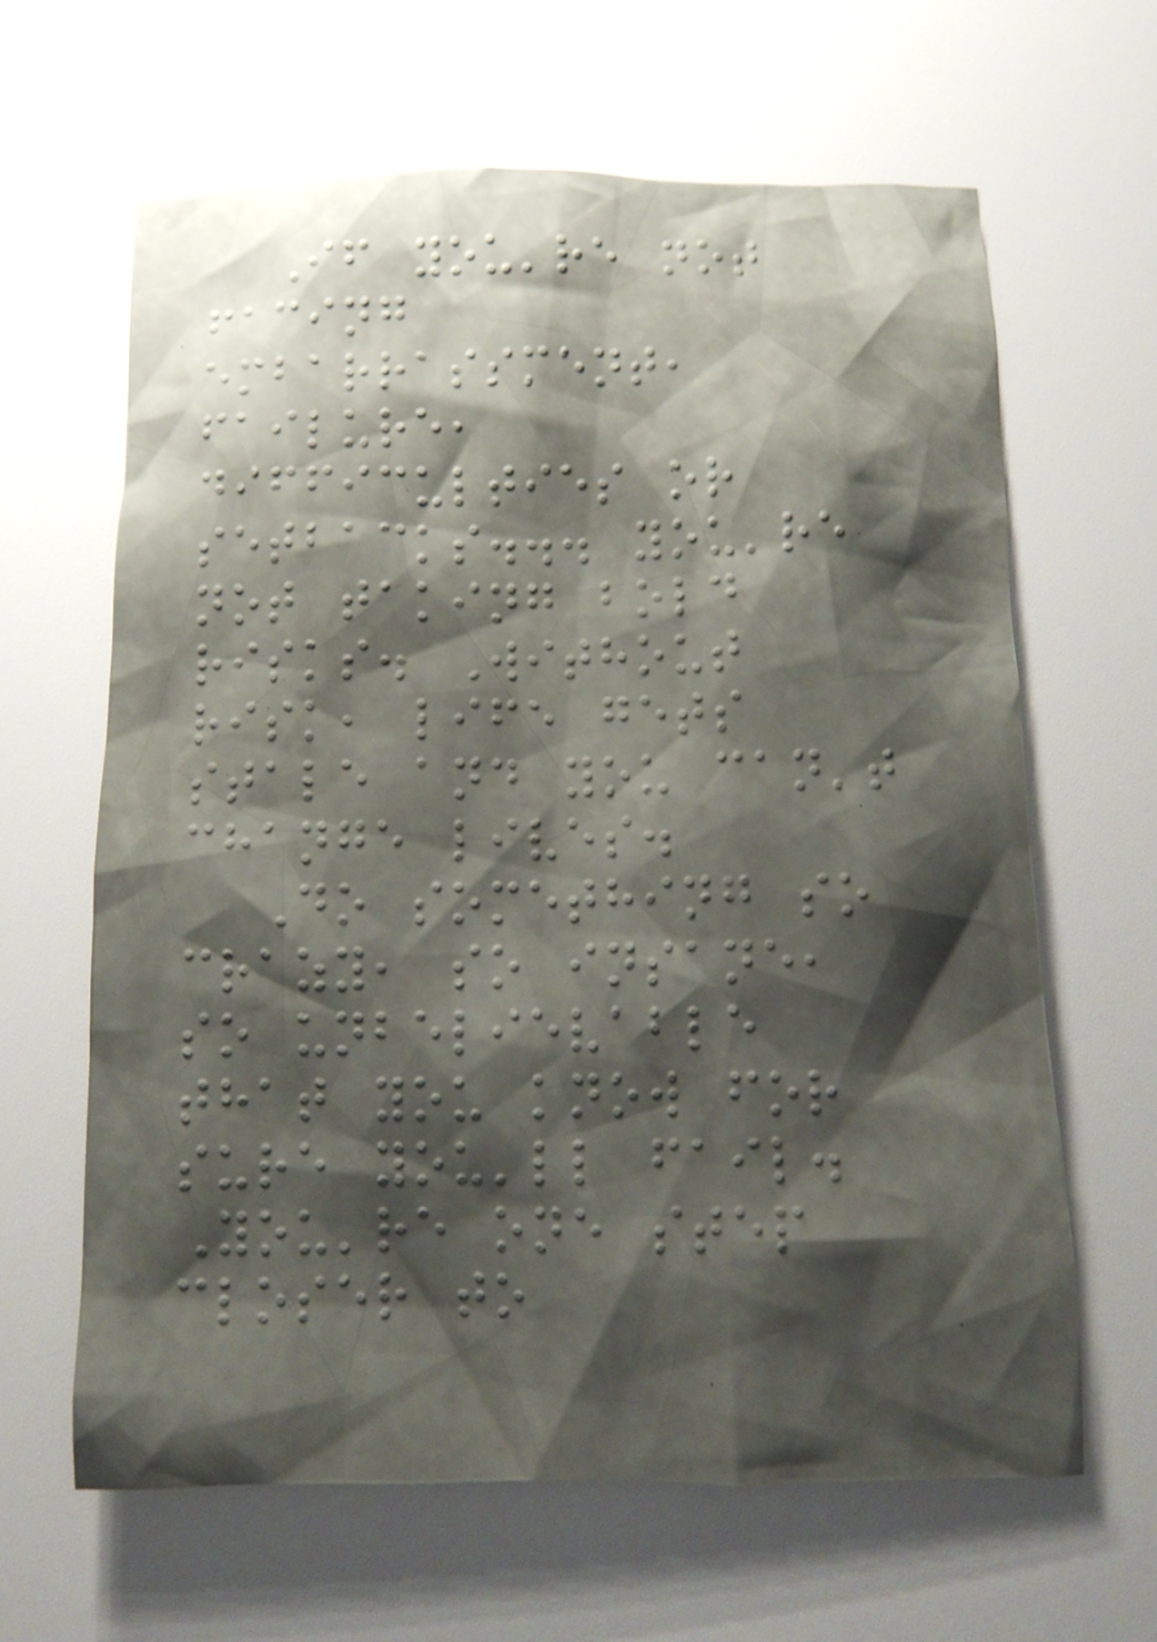If you're not
facing
embarrassment,
failure,
difficulties or
setbacks... you're
not taking bold
risks. Without
risk, life gets
stale and you can't
change lives.
Do something so
crazy, so insane,
so unbelievable
that you know for
sure you'll fail.
You're one step
closer to
